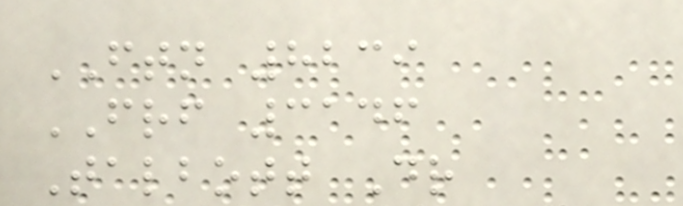FTN 8239
FRF 3146
Talbott Dr
